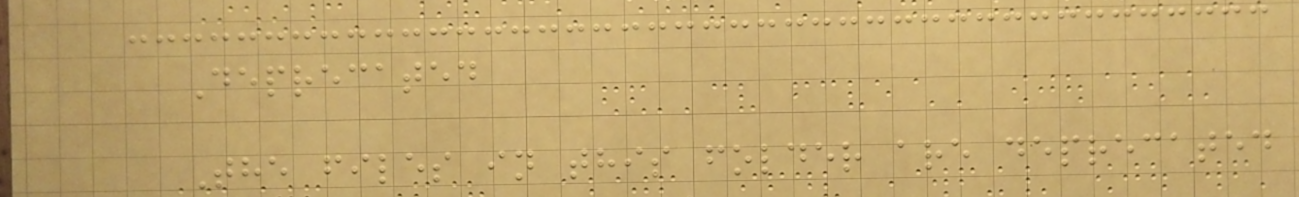Deprecated
The files in this folder are deprecated
